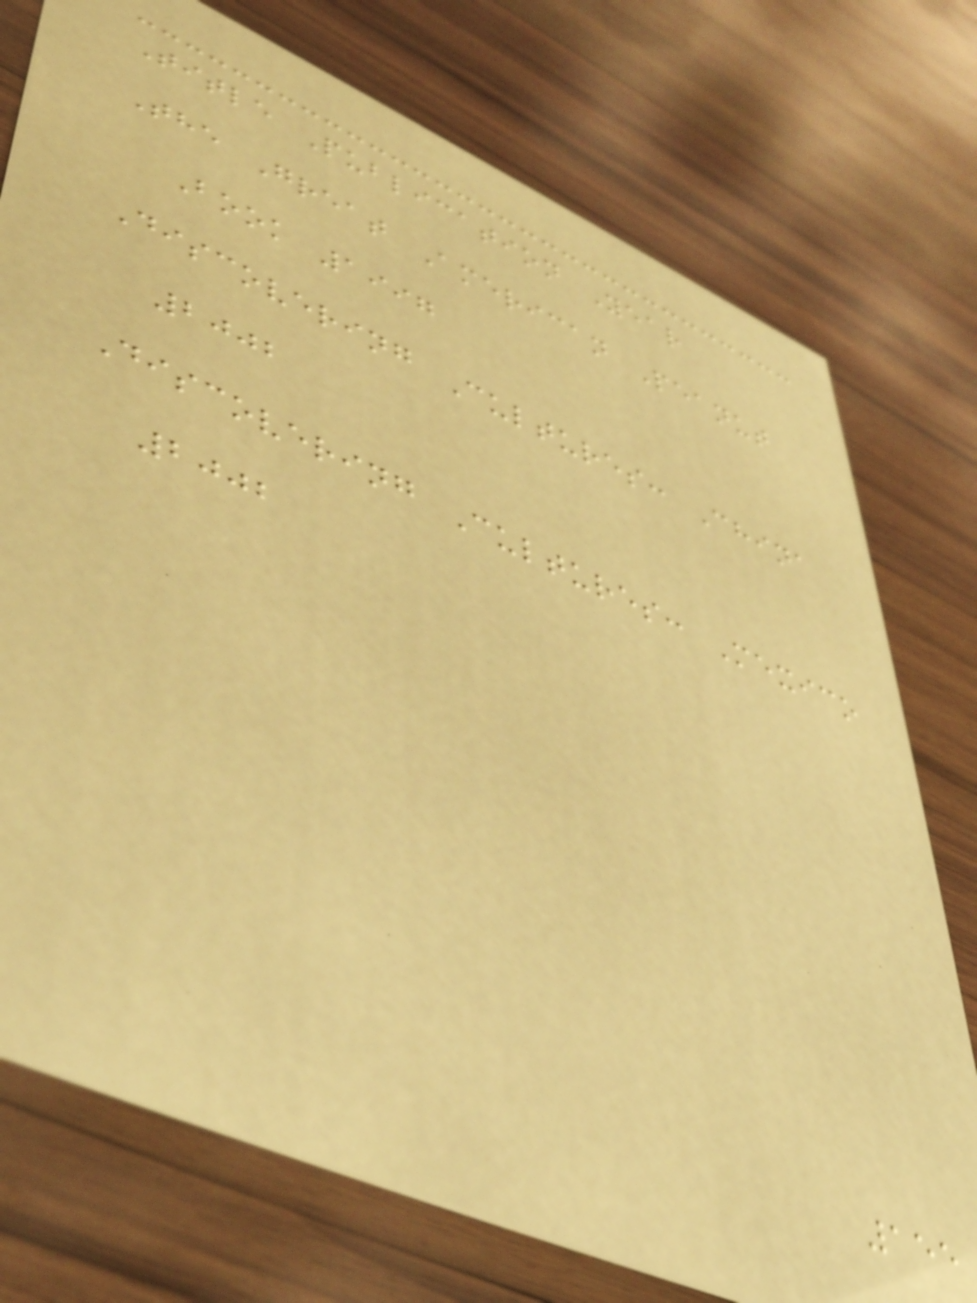Title Publication Year
The Great American Peanut
Book 1997
Discovering Cultures: China
2002
Discovering Cultures: Mexico
2002
155
